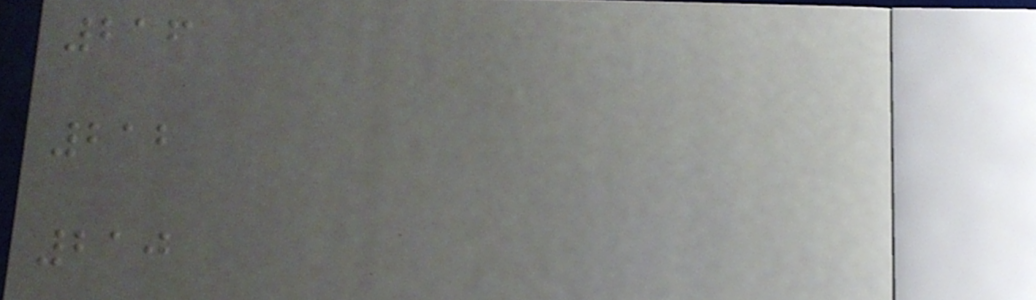216
212
210
